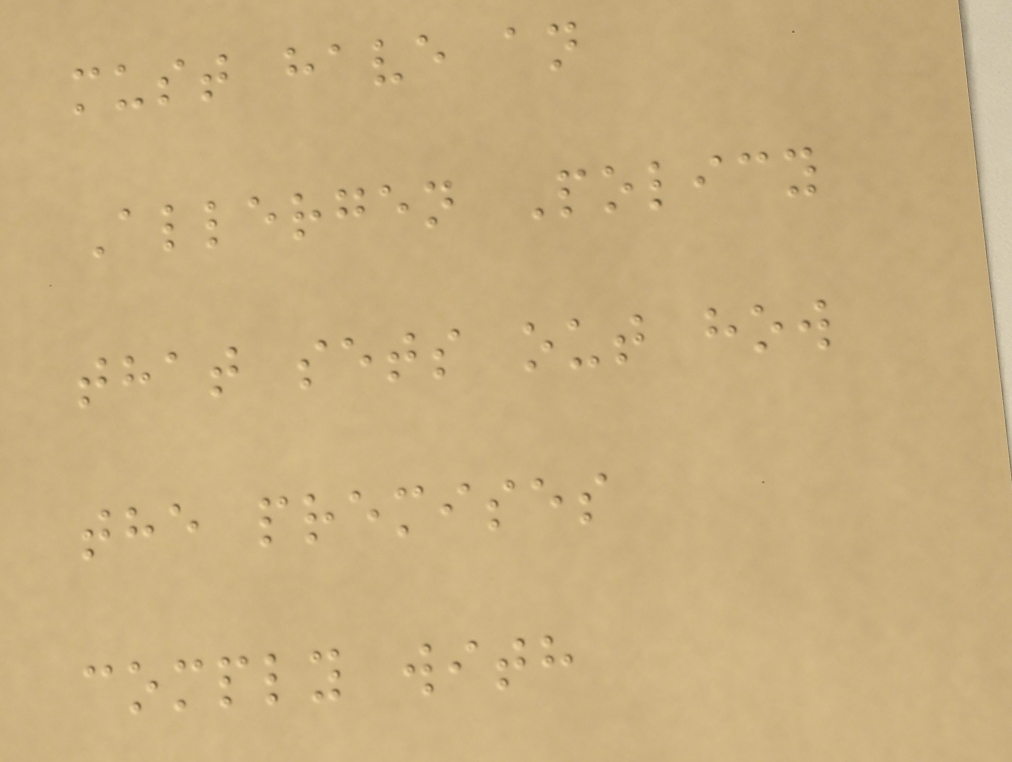must have an
Allergen Policy
that sets out how
the premises
comply with
